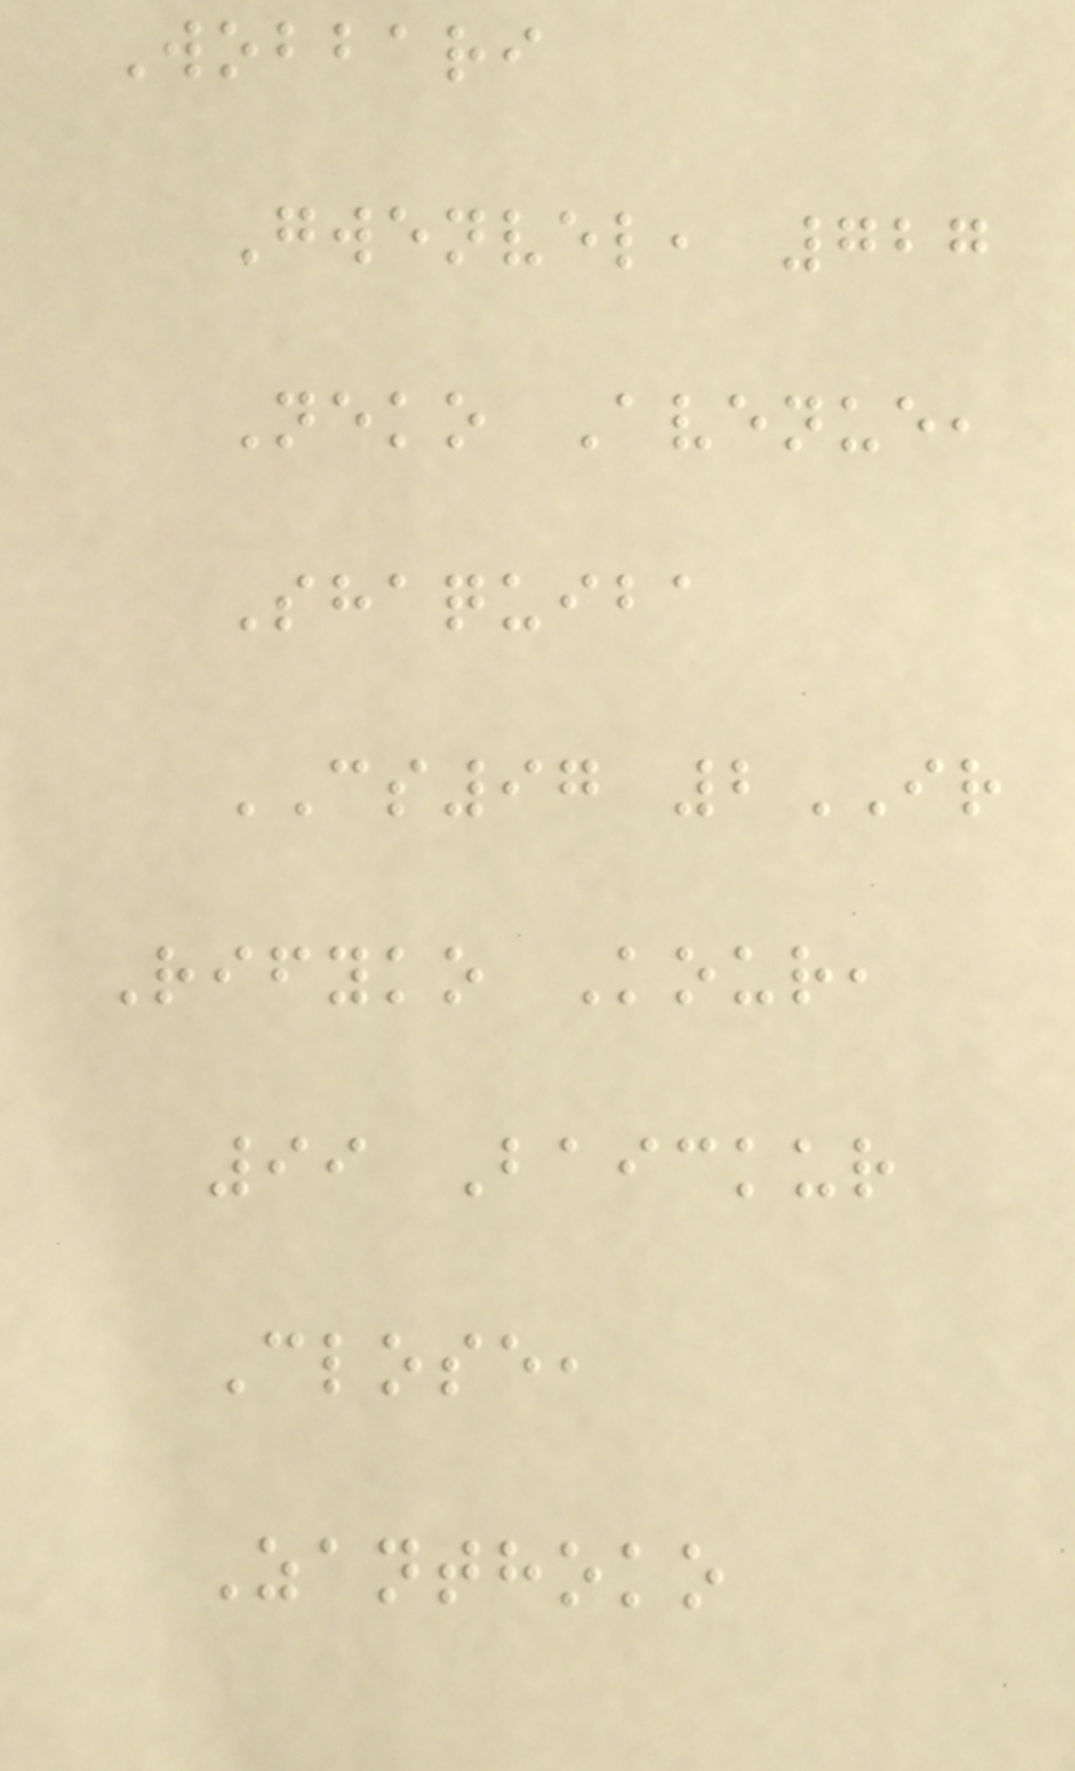Wobbari
Gwenvel, 727
Neko Avenue,
Shaquiba
CS97 2IR
Rifyko Kour,
99 Baickur
Close,
Zanthoko
